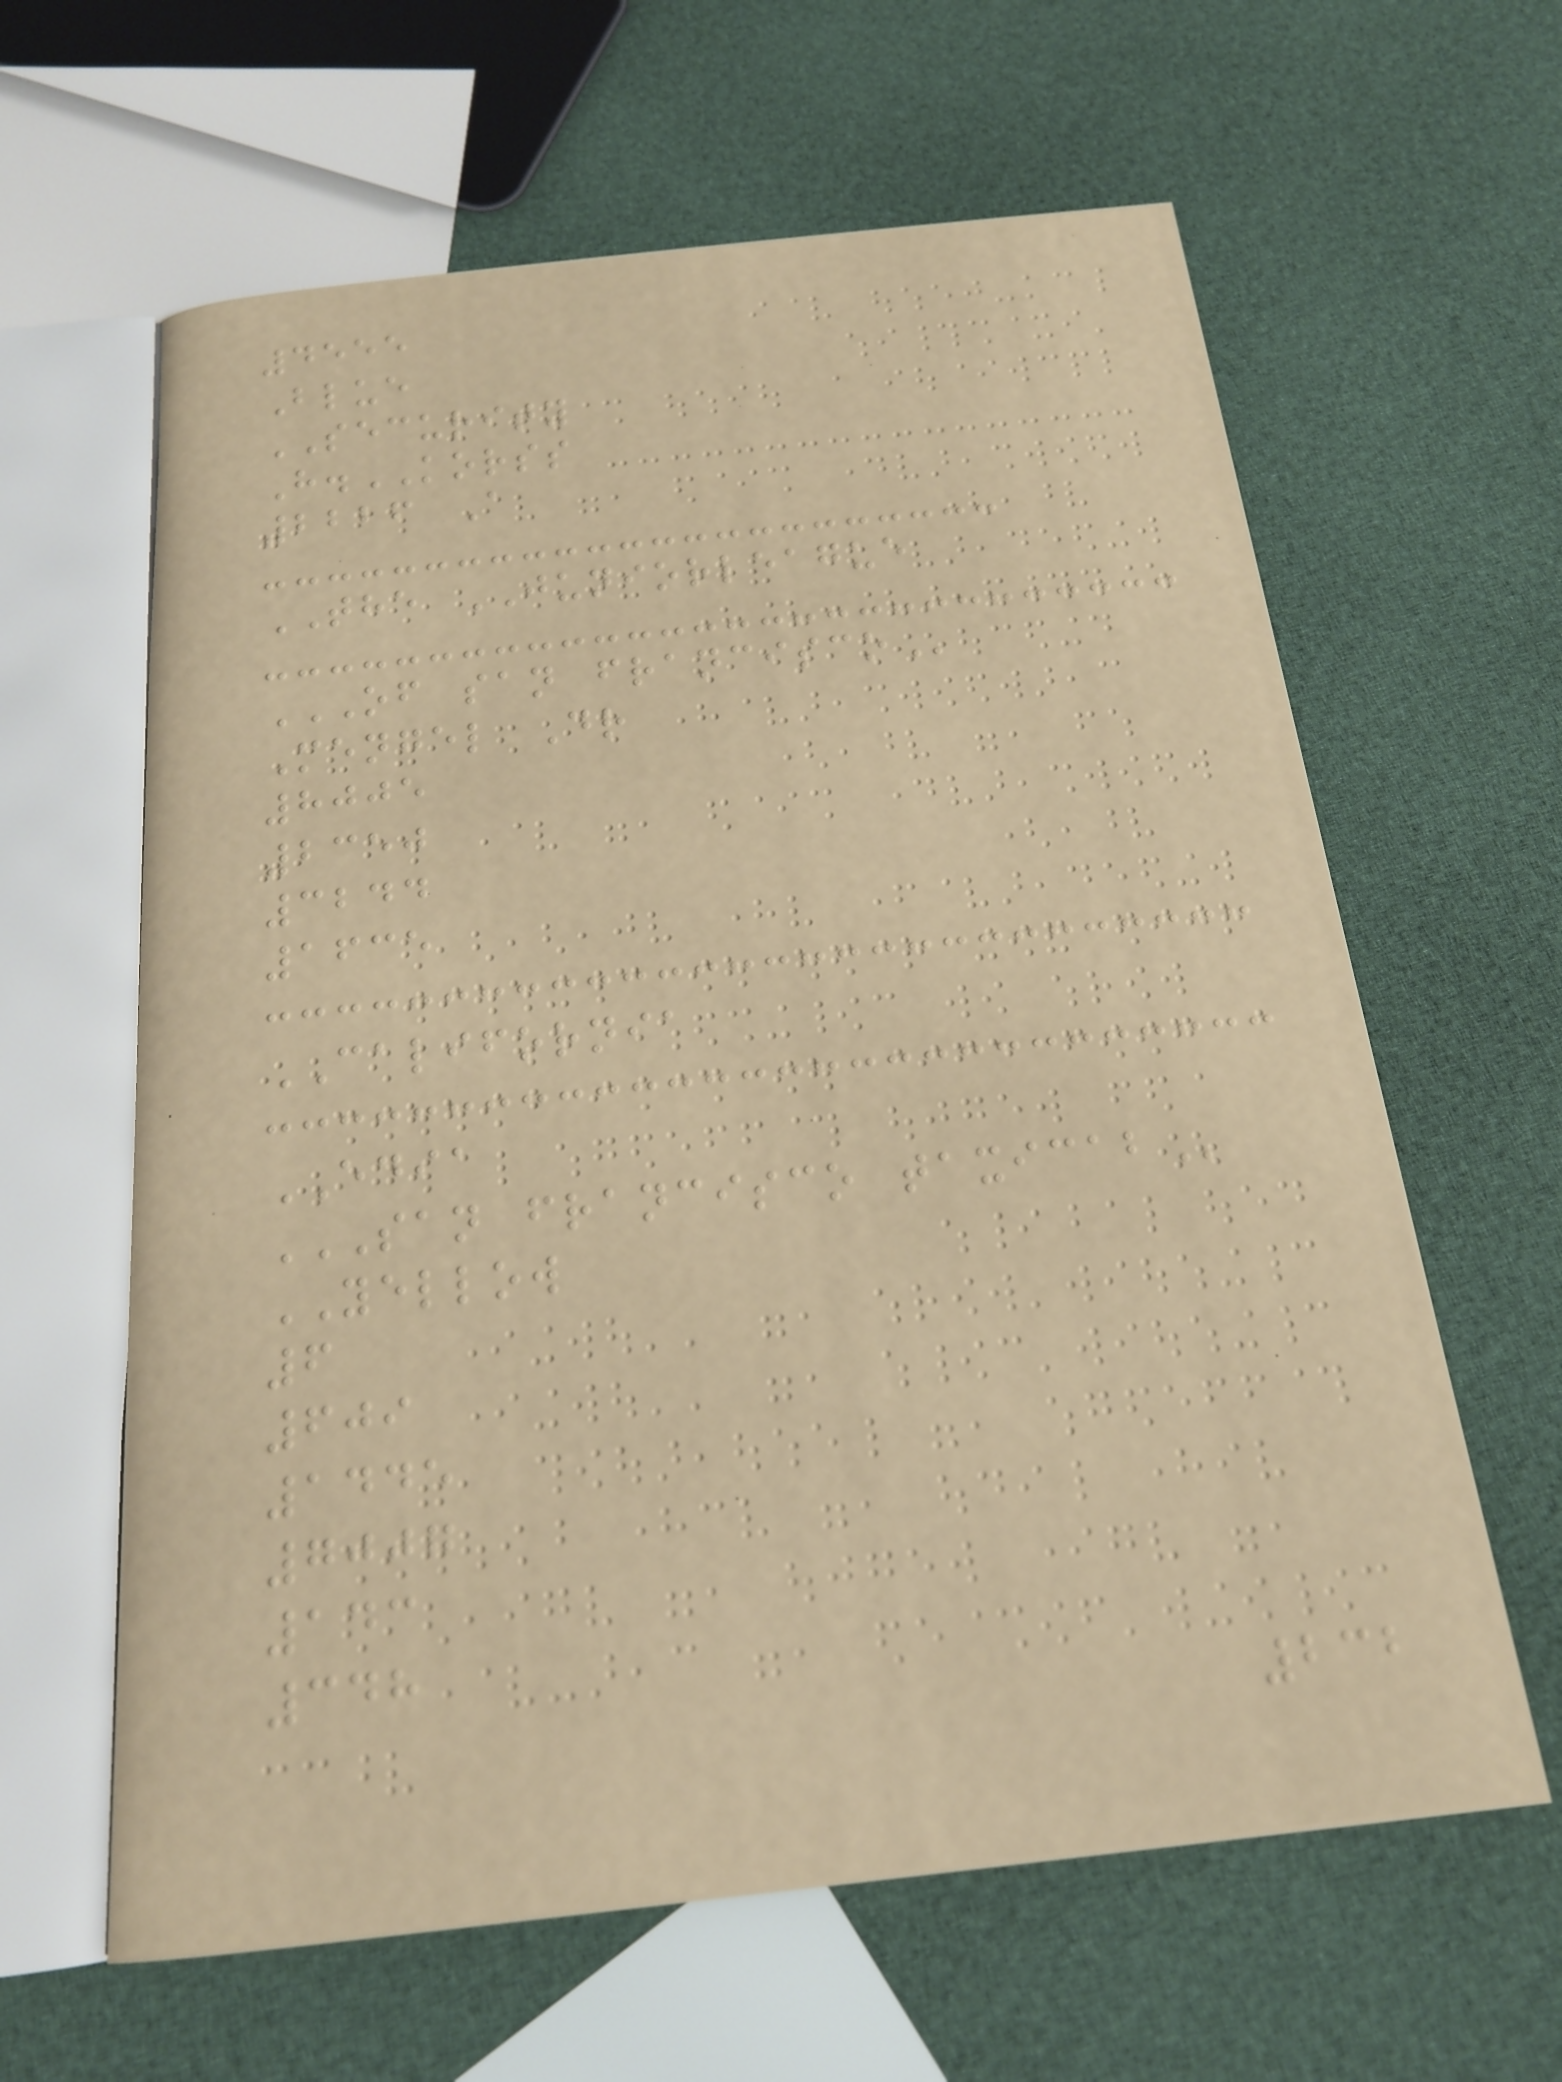4555
Blue
SECURITY
H.KORSS
2226 A
THE JUNIORLEAGUE
OF SAN FRANCISCO
Mengel Dr
8005
2350
3244
1635
CALIFORNIA
EDIA
SAN FRANCISCO TAXICAB
YELLOW
6
609
1445
7007
143
348
232
